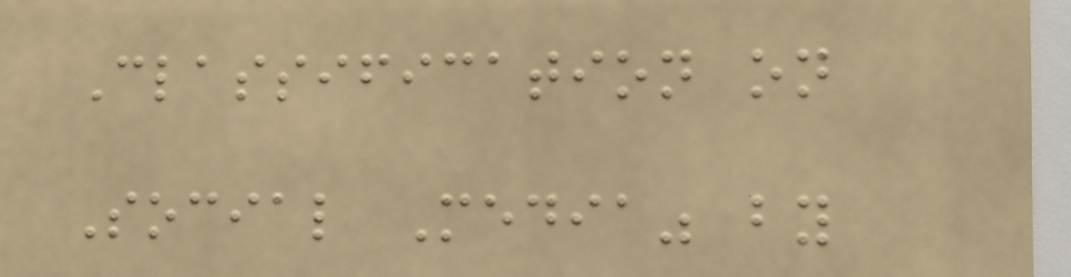Classification on
Social Media" by
